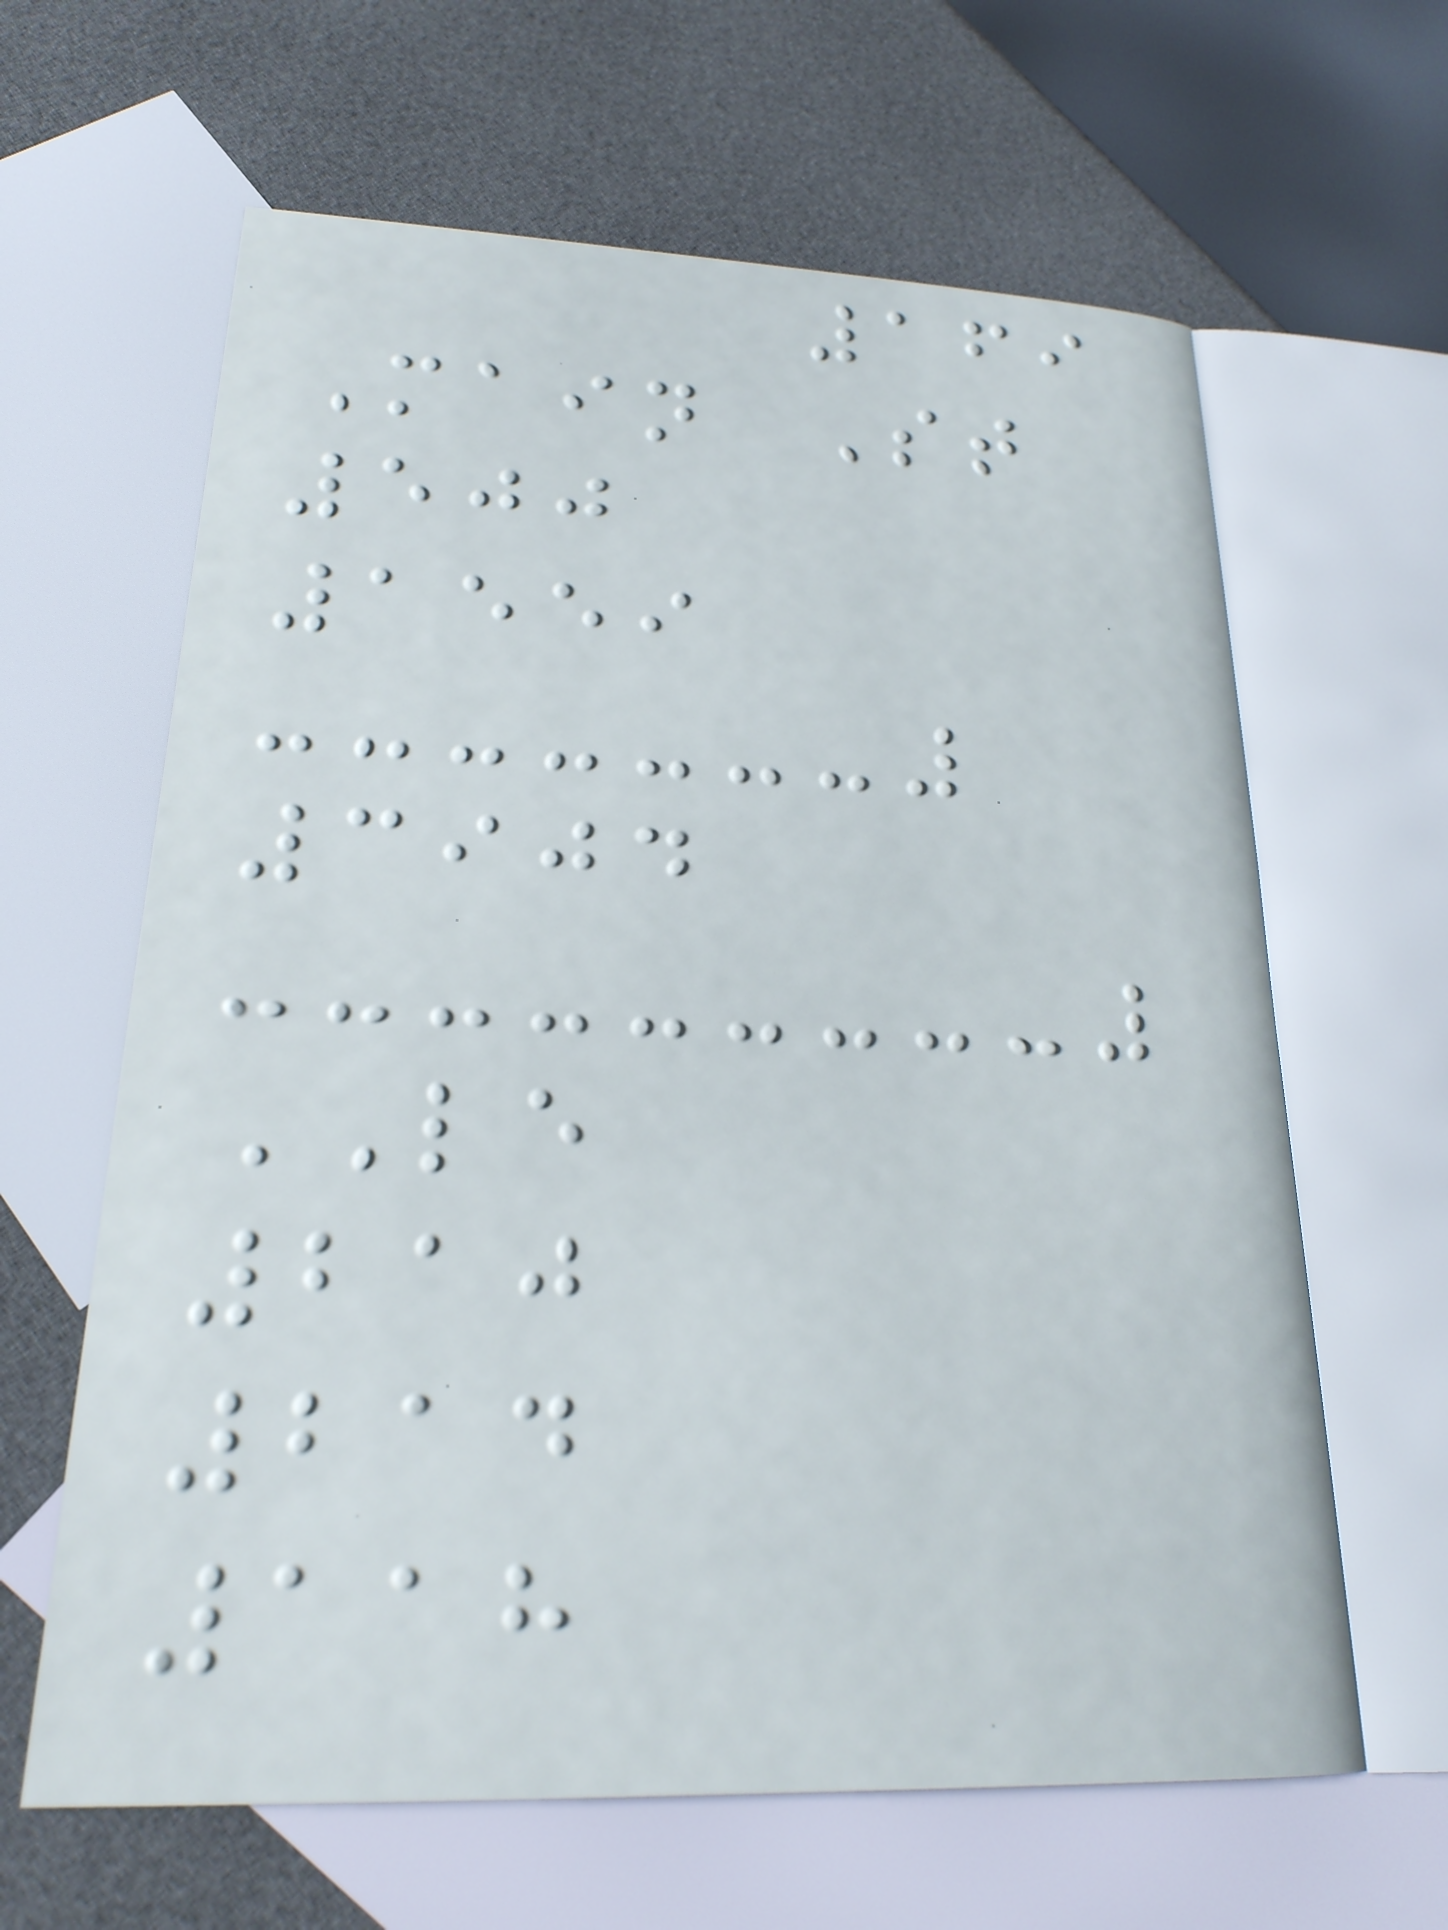169
Main St
500
1559
3904
LE
210
214
118
